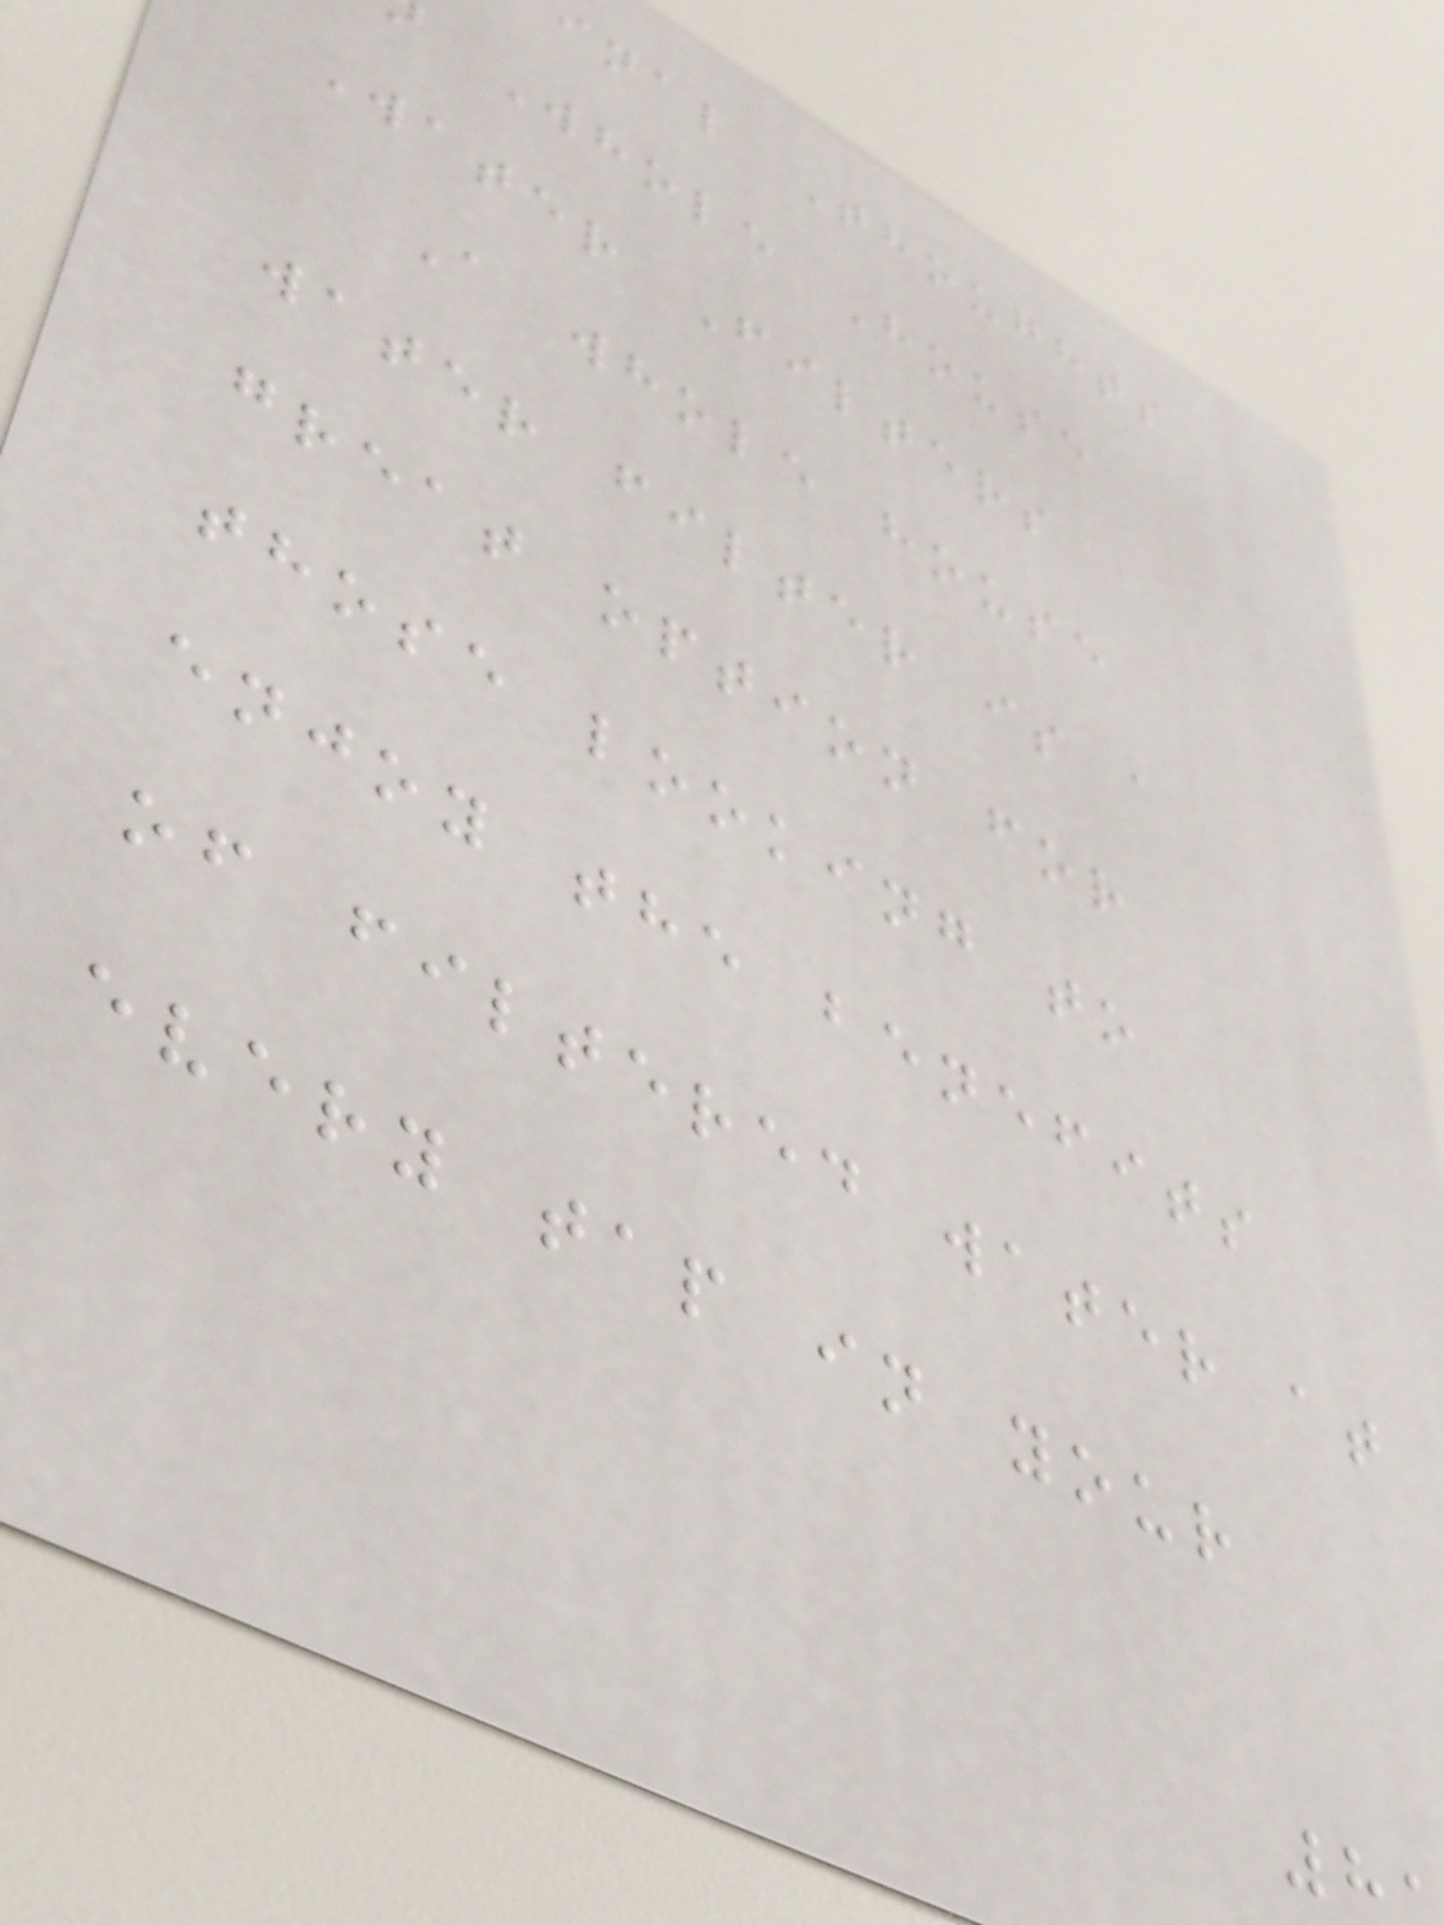inal Thoughts
Whole House
Water Filters
A whole house
water filter is a
great option for
those looking to
enjoy the benefits
of filtered water at
every tap in your
